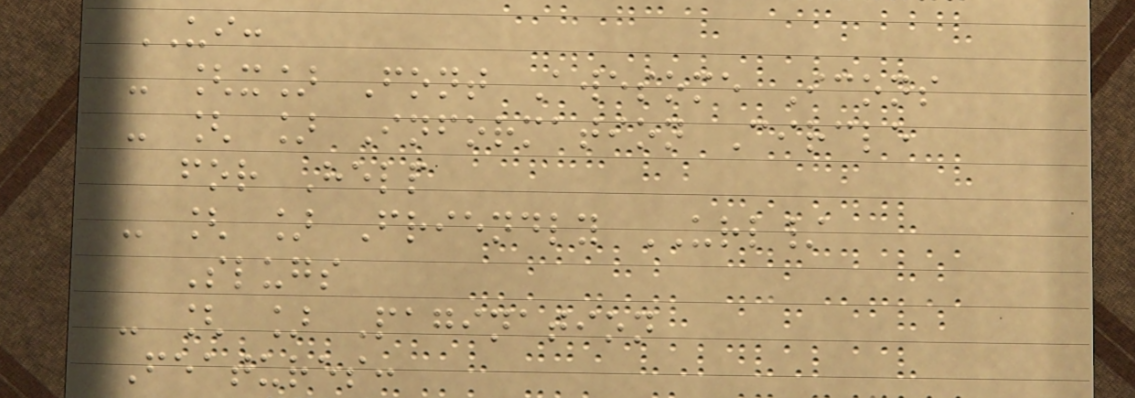UI:
- [x] Font Awesome Icons
- [ ] Information Circle
for Help
- [ ] Friendly URL/
Slugs
- [ ] Pagination
Features:
